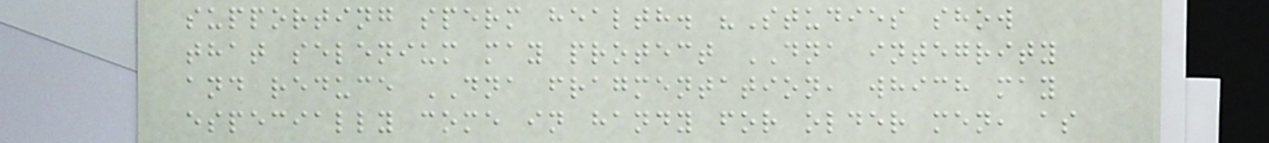supporting sperm health. "Studies show
that selenium may protect DNA integrity
and reduce DNA fragmentation, which may
especially come in handy for older men, as
